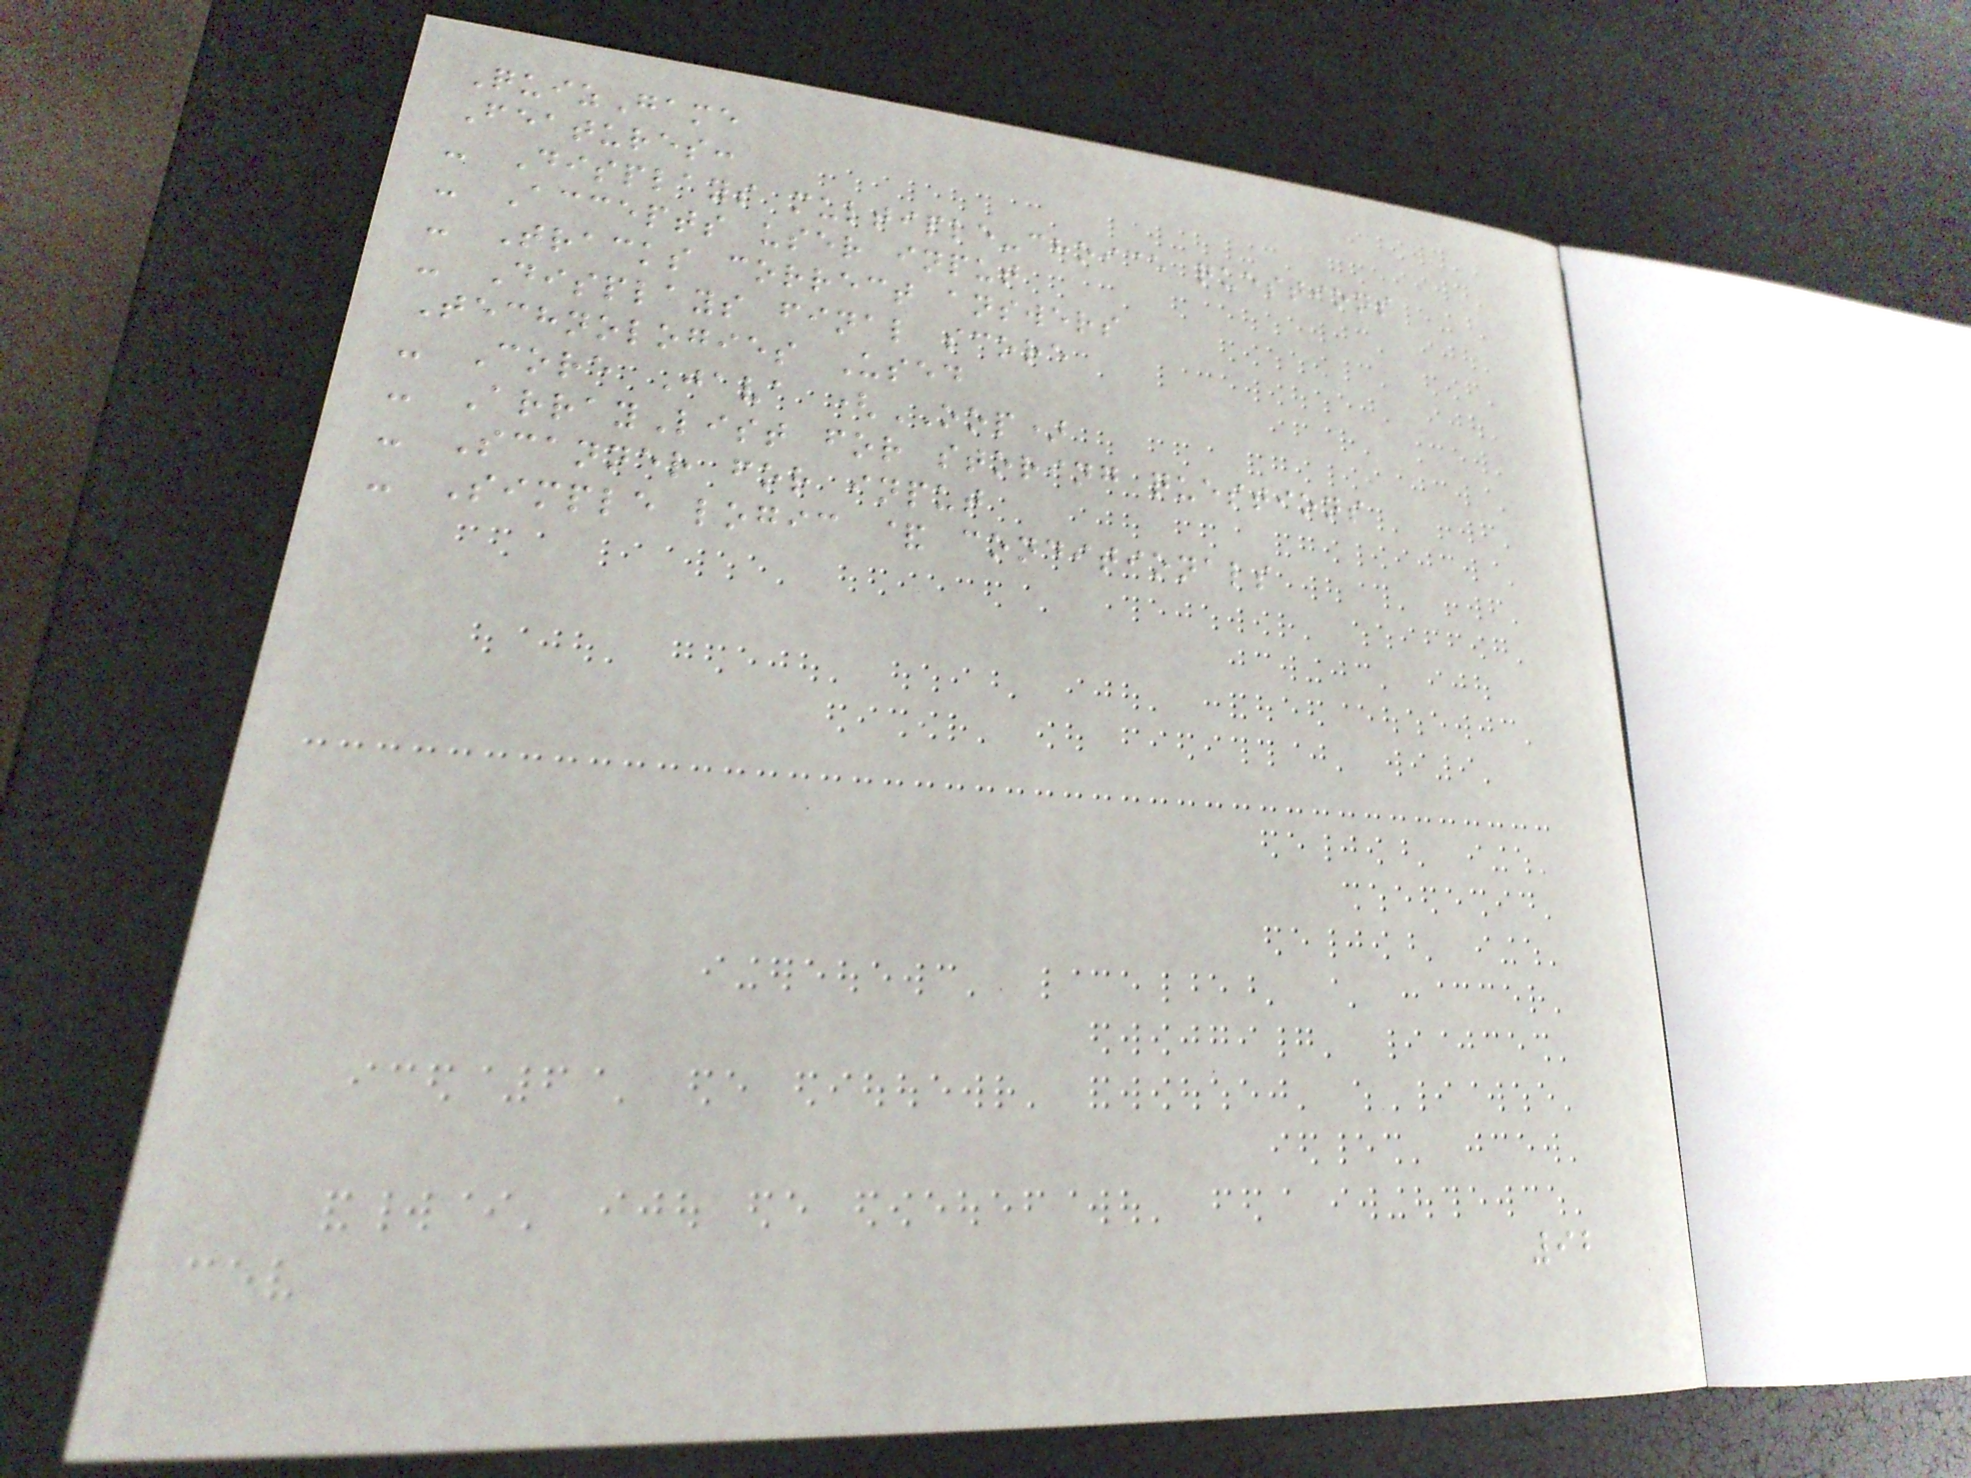QuizGame
Features:
- Displays multiple-choice questions
- Accepts user input
- Tracks correct answers
- Displays final score
Technologies Used
- Core Java (OOP)
- ArrayList for storing questions
- Scanner for input
- Simple logic & conditionals
92
